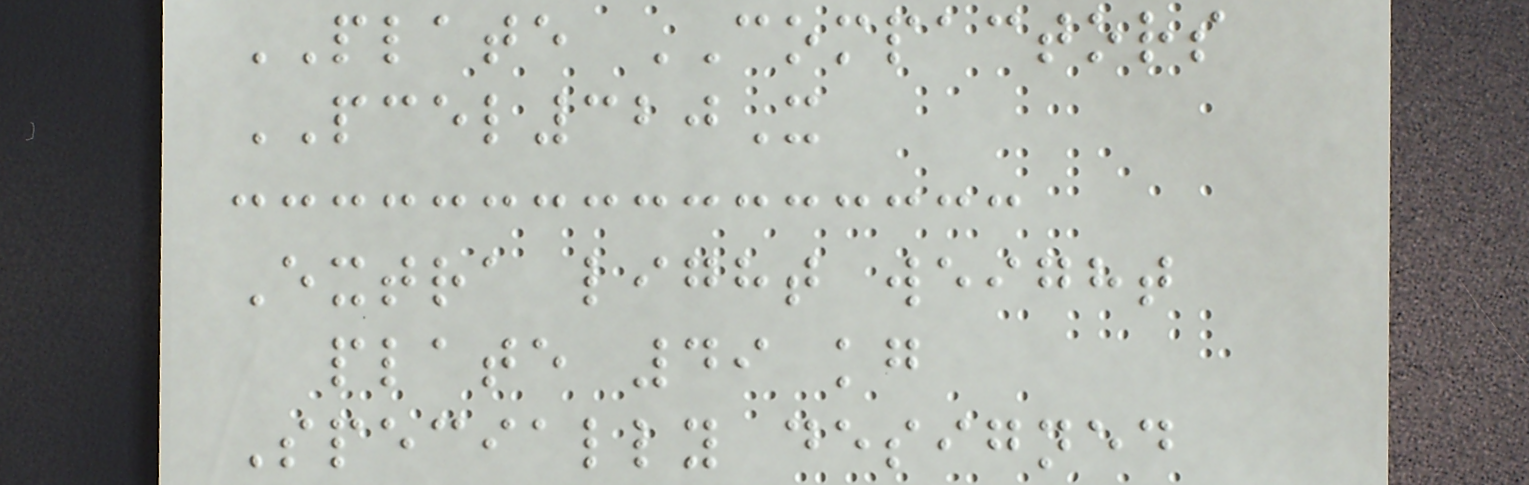PLATE COMPACTORS
PCEL320X
Extra light weight
plate 49 kg
Specially designed
